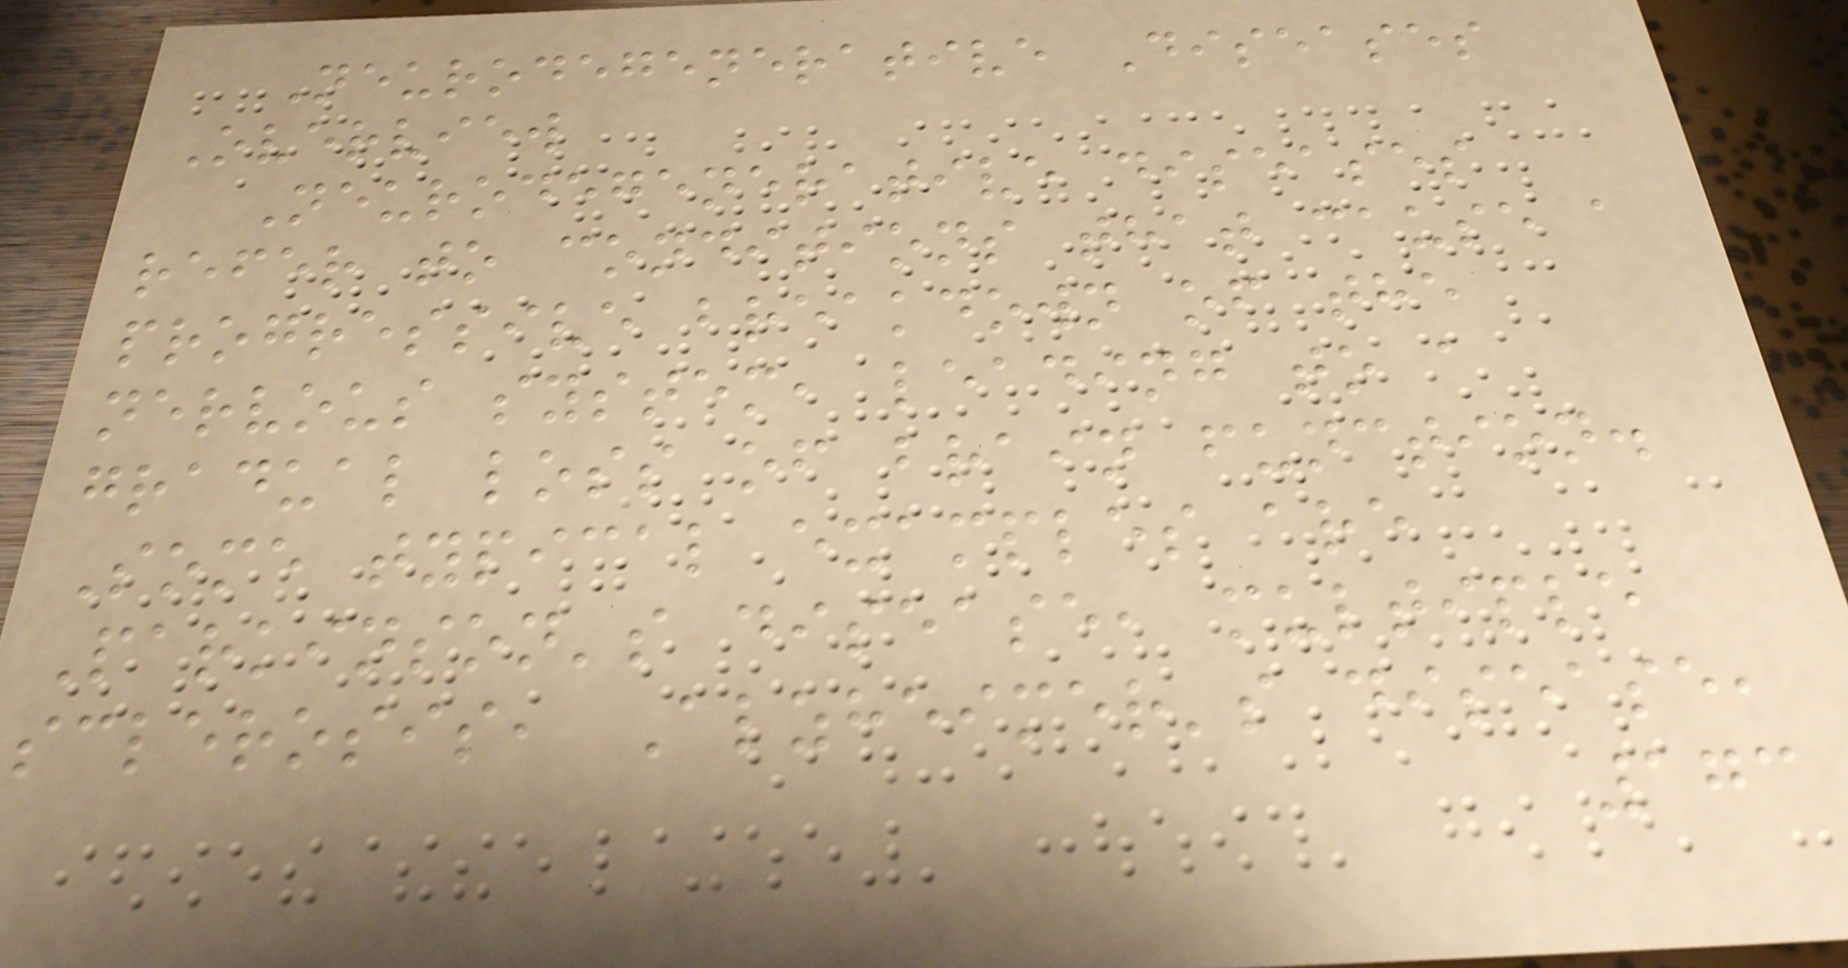Neurodegenerative Diseases
Overview
Neurodegenerative diseases
refer to conditions that cause a
progressive breakdown of the
nervous system, leading to a
gradual loss of brain function.
Some typical examples are
Parkinson's disease, multiple
sclerosis, Alzheimer's disease,
173
